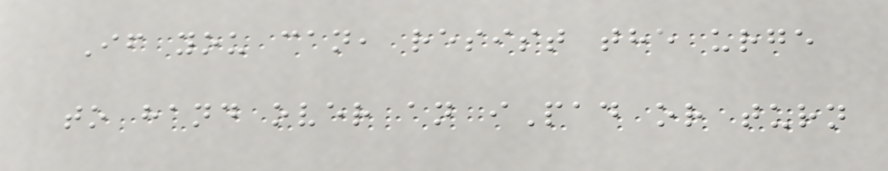If you can, resist the urge
to hand over an iPad or turn
